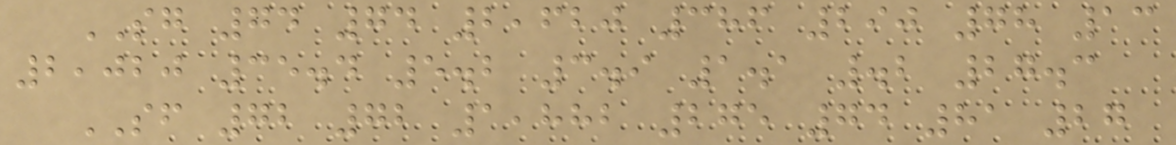SG 74 74 2,620 386 290 78 13
2,020 35.4 5.2 3.9 1.1 .2 27.3
SF 72 72 1,882 275 74 81 27
